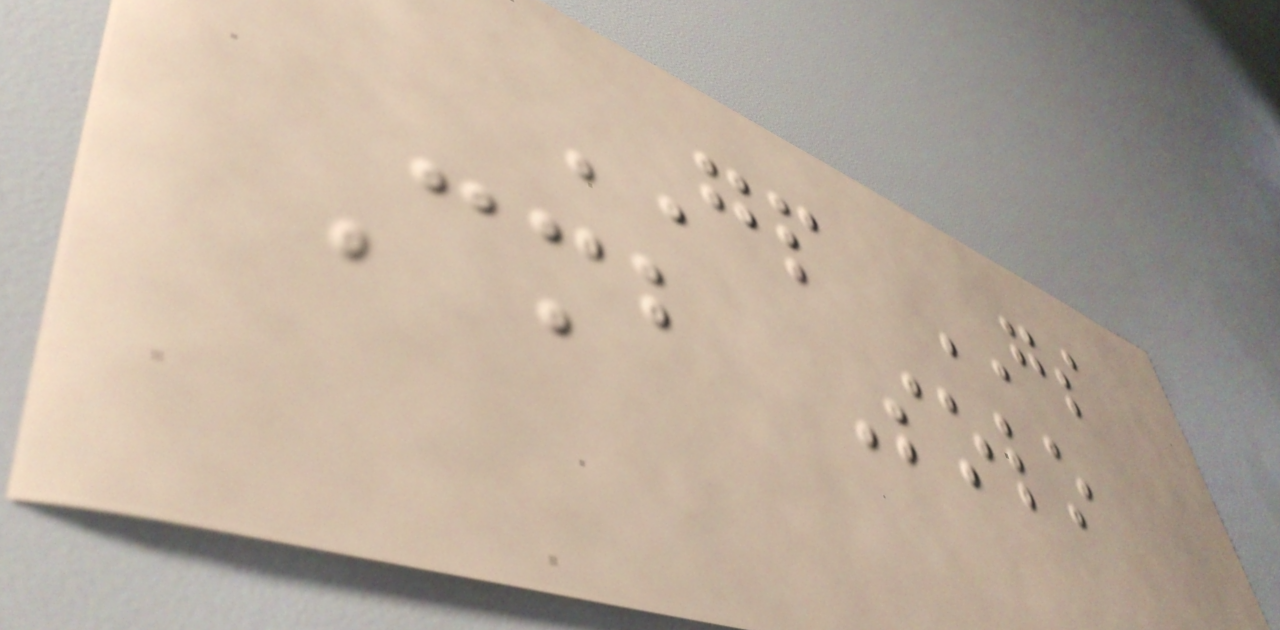GP GS
Cmb Solo
